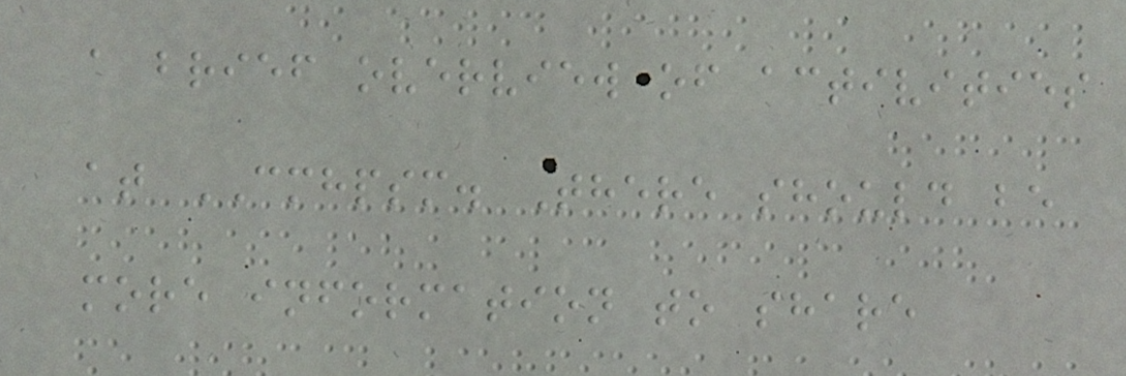a brief overview of activities
at CMHPSM. There should be
more information to share
